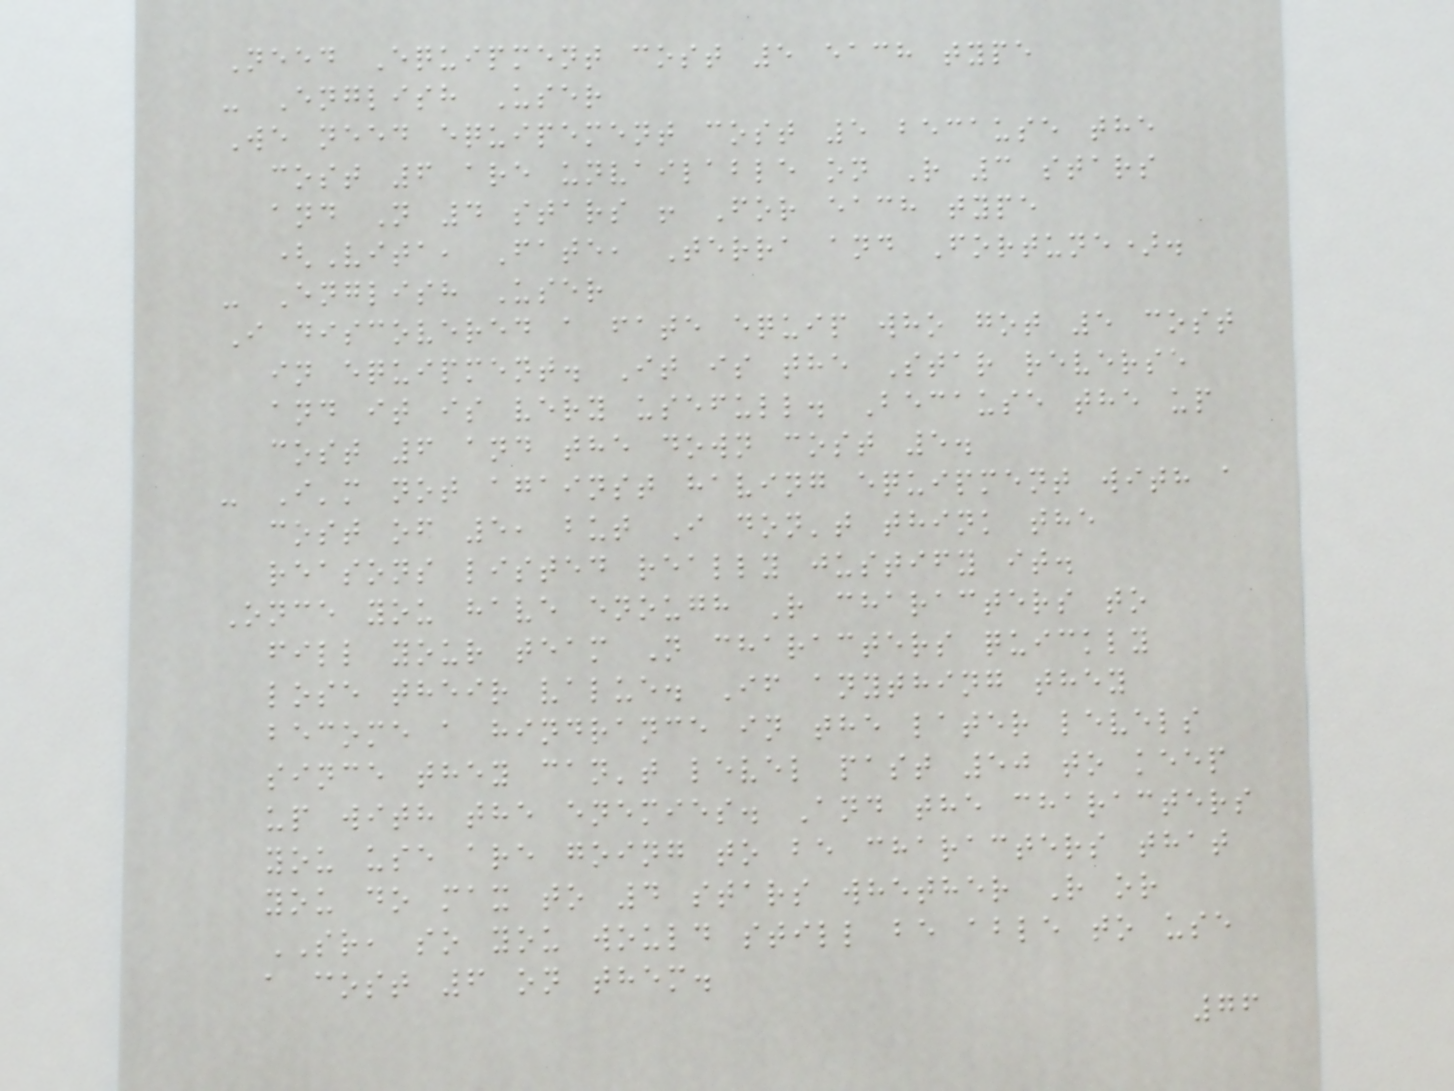Need Equipment cost 5 each type
- English User
We need equipement cost 5 because the
cost 6 are unvailable on R 3 stars
and N 4 stars ! For each type
(Vita, Fate, Terra and Fortune).
- English User
I discovered a fate equip who got 5 cost
in equipment. It is the Star reverse
and it is very usefull. Because the up
cost 6 and the down cost 5.
- I'm not against having equipment with a
cost of 5, but I don't think the
reasons listed really justify it.
Once you have enough R characters to
fill your team N characters quickly
lose their value. If anything they
become a hindrance in the later levels
since they can't level past 50 to keep
up with the enemies. And the characters
you use are going to be characters that
you do max to 4 stars whether R or
SR, so you would still be able to use
a cost 6 on them.
76
